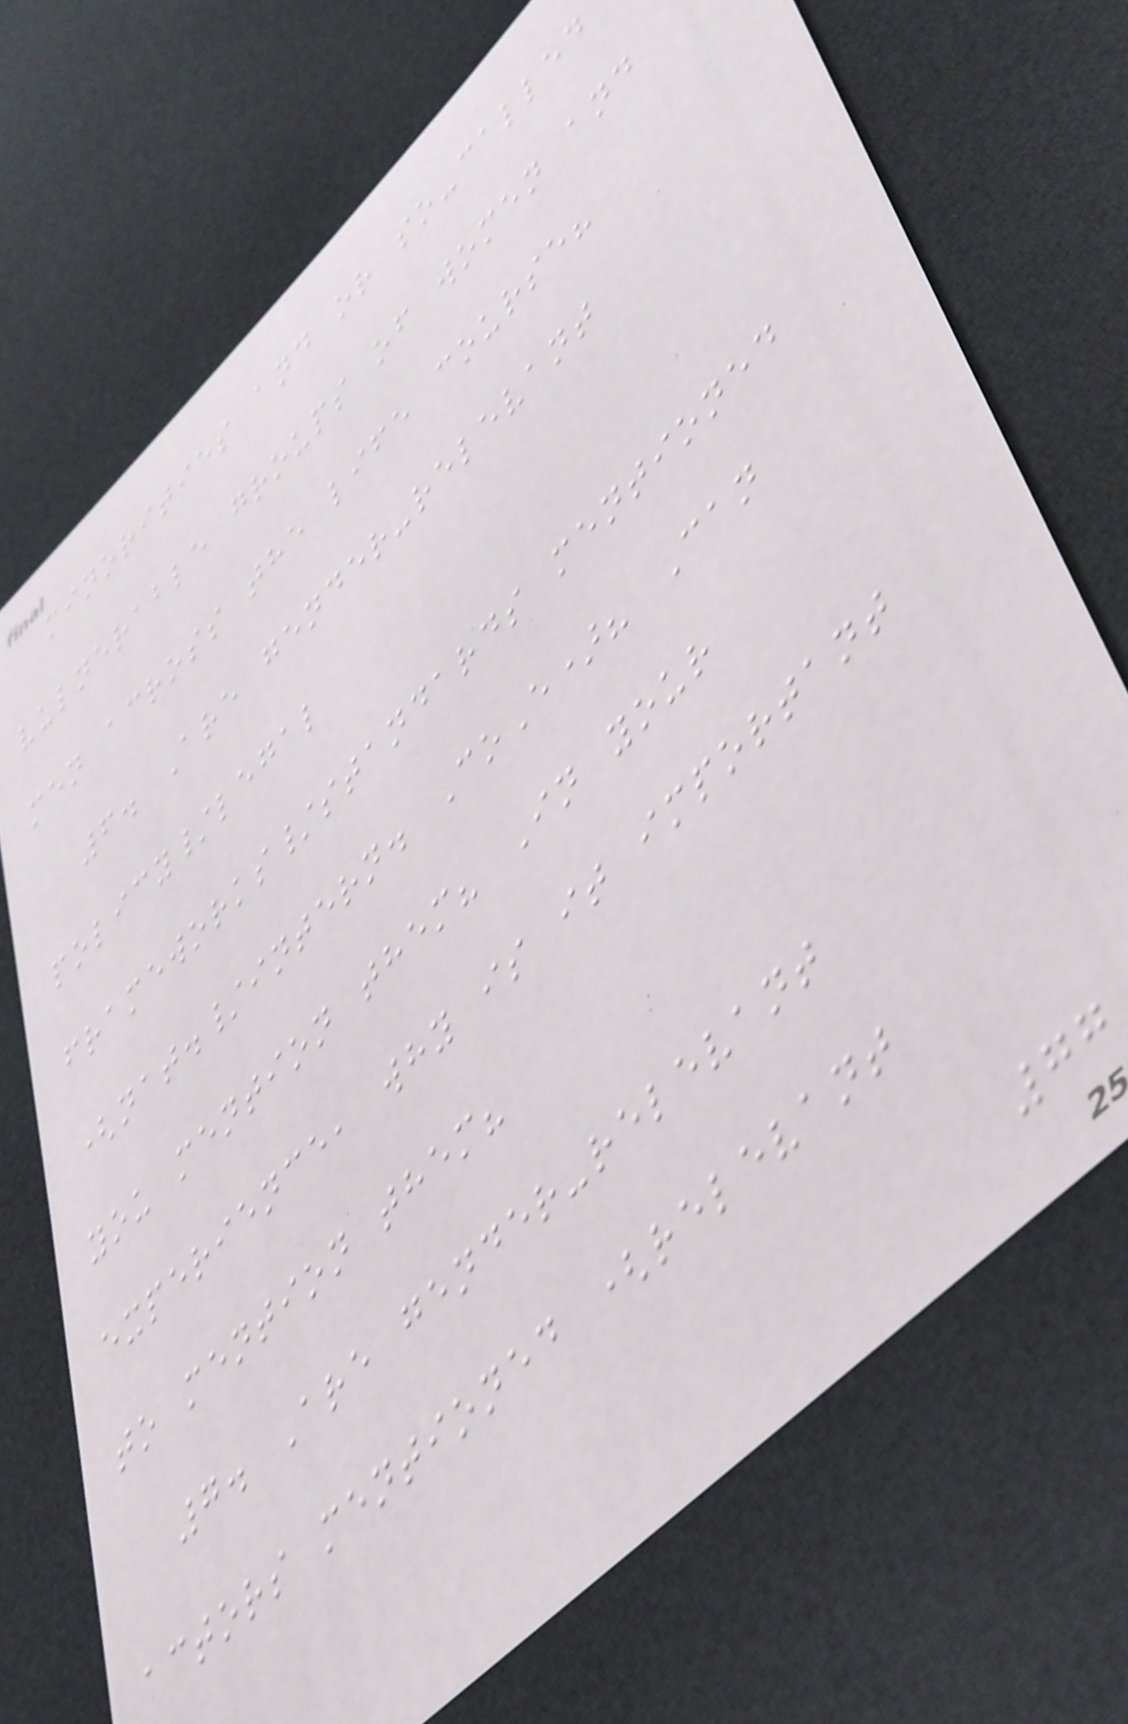minorities and or so-called
vulnerable groups of women and
men across the life course?
6. Are gender-relevant
policy/legal
frameworks/standards mentioned
(nat./intern. CoE)? Can
you mention them? In your
experience, why is it important
to mention them?
7. Are gender-relevant
actors mentioned (relevant
77
